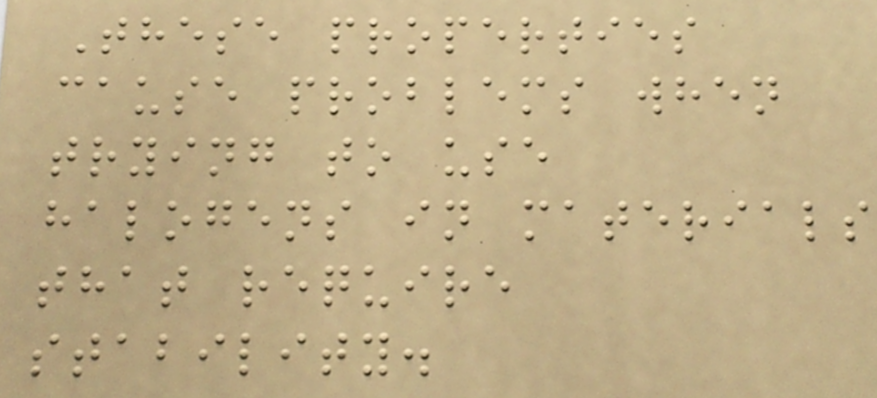These properties
cause problems when
trying to use
halogens in materials
that require
stability.
